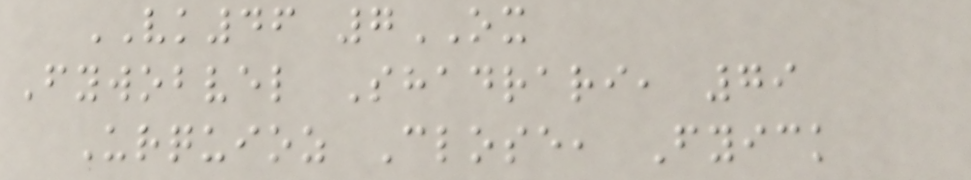VK46 7OX
Fywobvel Shadrari, 79
Urquioz Close, Fyick
